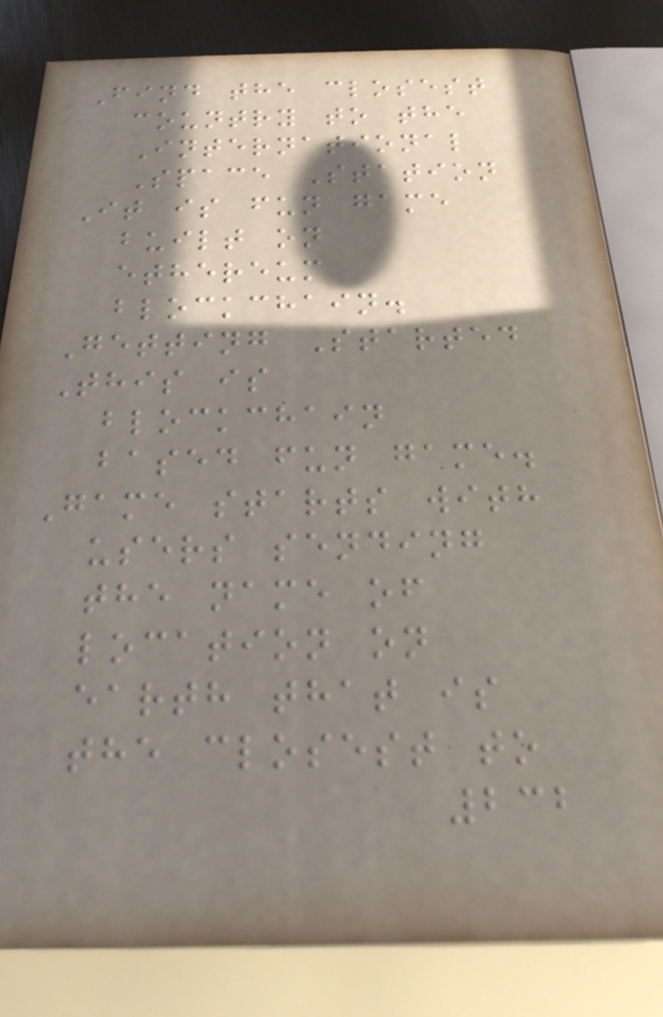Find the closest
country to the
International
Space Station
It is fun game
built on
ethereum
blockchain.
Getting Started
This is
blockchain
based fun game.
Game starts with
users sending
the name of
location on
earth that is
the closest to
232
